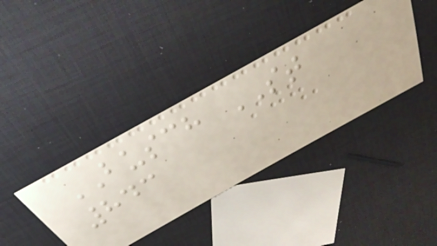BUSCH ST
843
